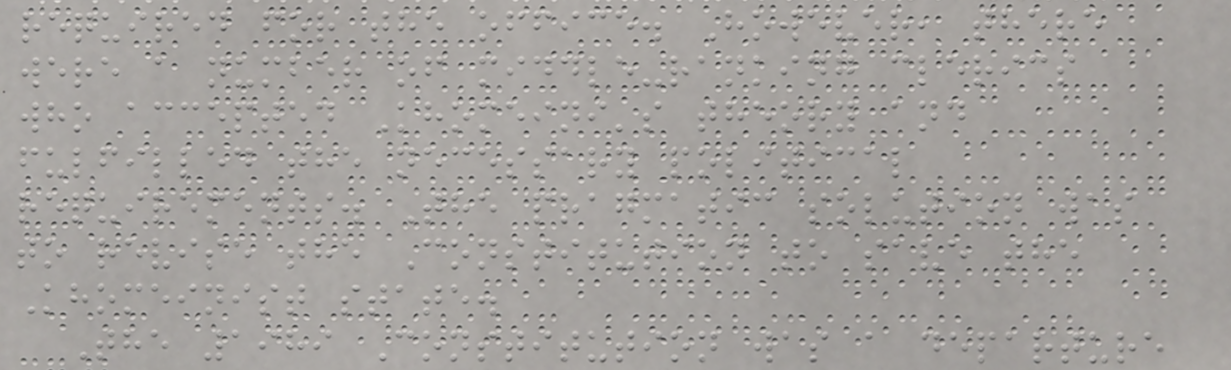required for the office. However, there
were a number of middle-ranking clerics
who accepted Khomeini's theory and
fulfilled the necessary political
requirements. The pragmatic solution was
to revise the Constitution to save the
Khomeinist state.
The 1989 Constitution was a departure
